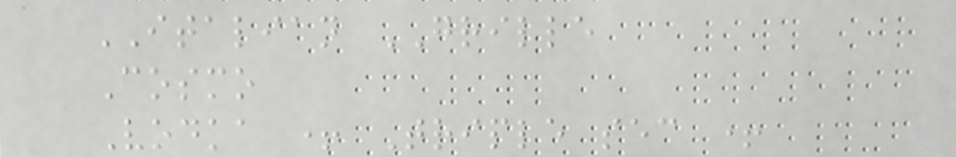ITALIAN GRILLE
Cosmo
Vodka + Triple sec +
